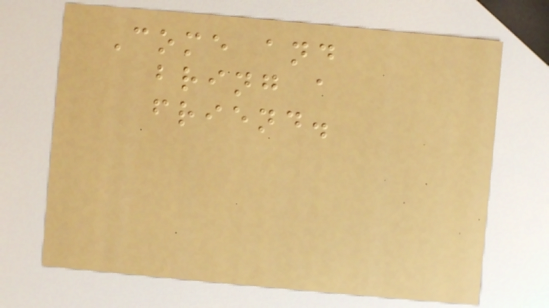Come and
bring a
friend.
